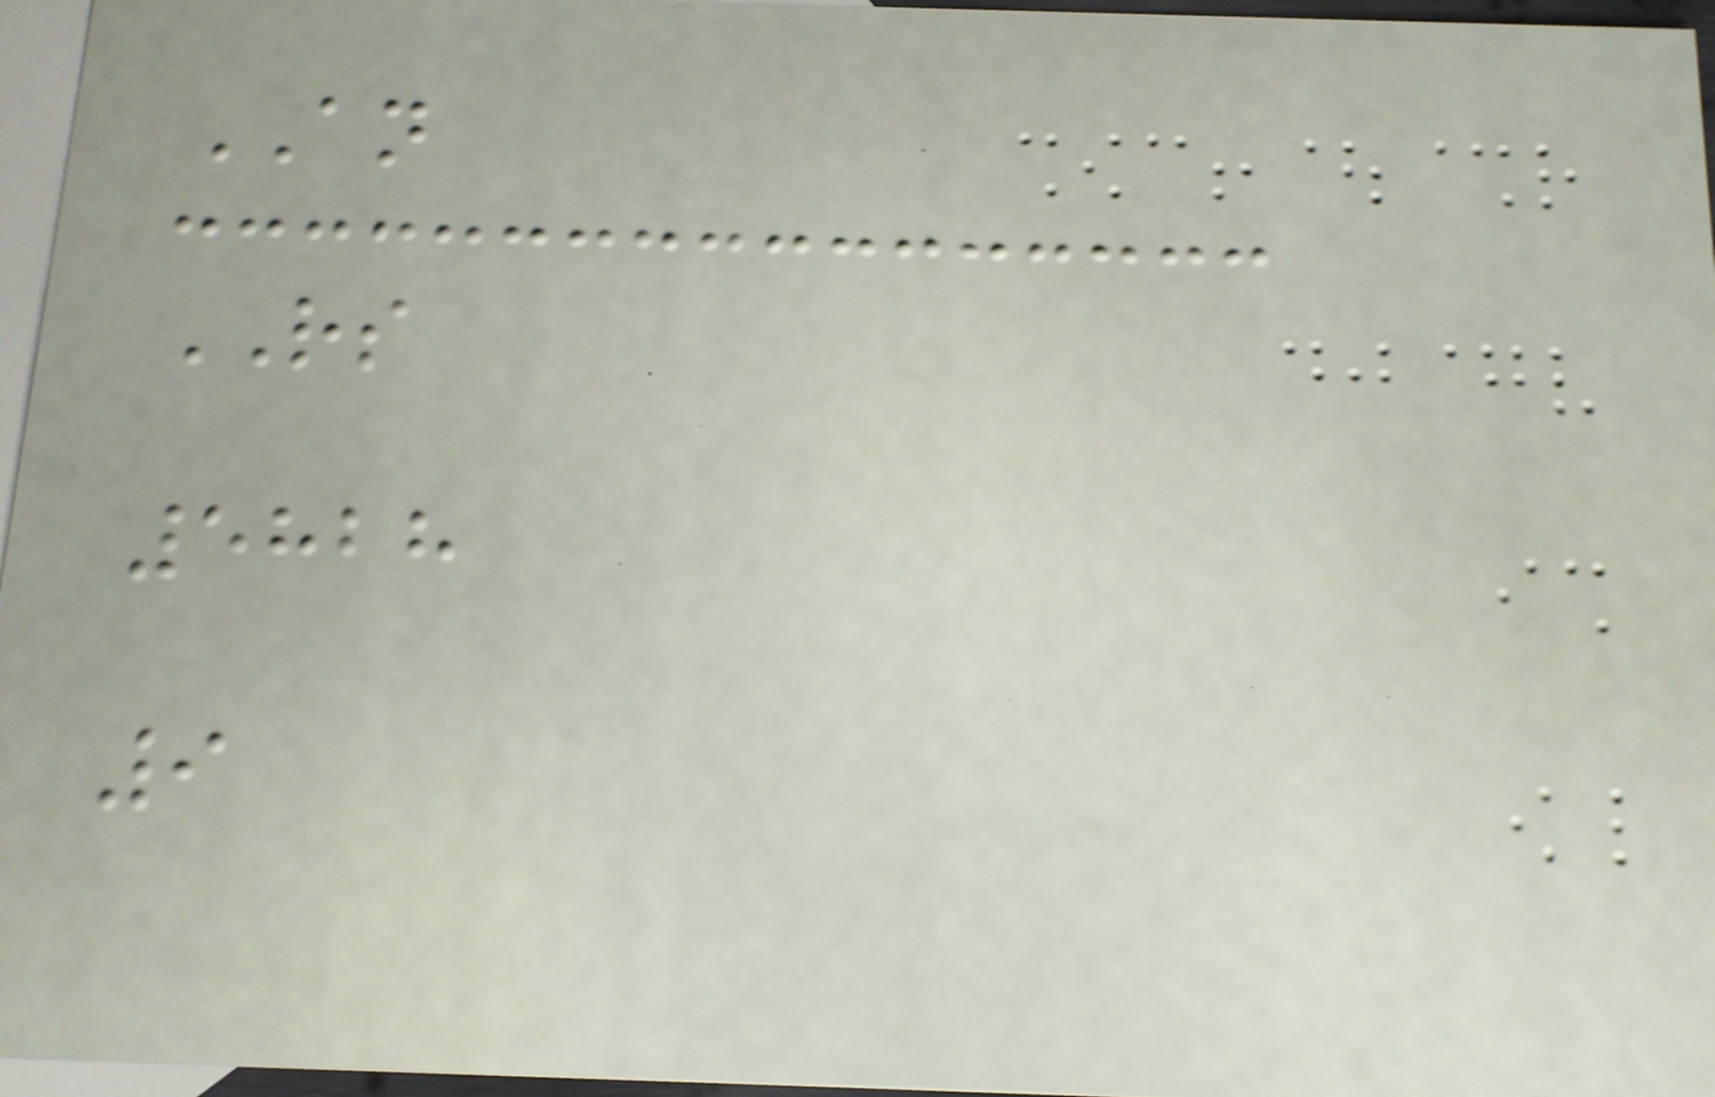AN
RS
5828
9
